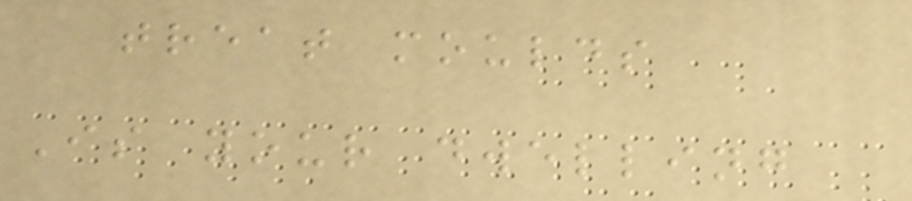treat moulds
Is your dwelling
